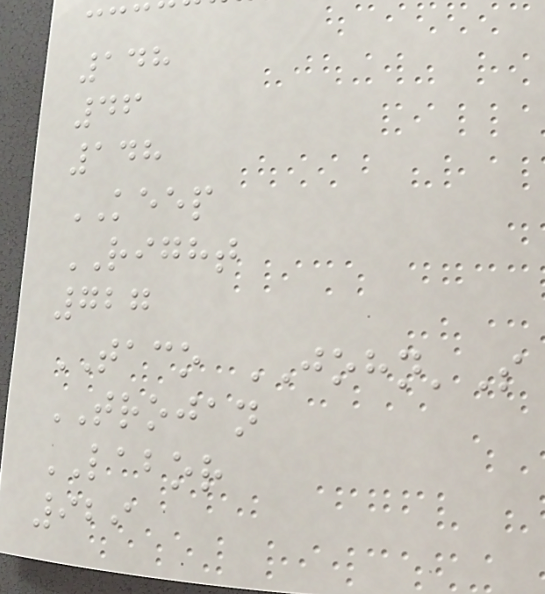148
46
148
KEEP
RIGHT
727
TACO JOHN'S
TROJAN
LABOR
929
